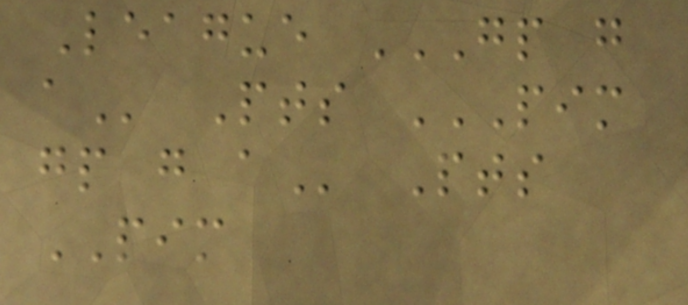League GP G
A Pts PIM
GP G A Pts
PIM
